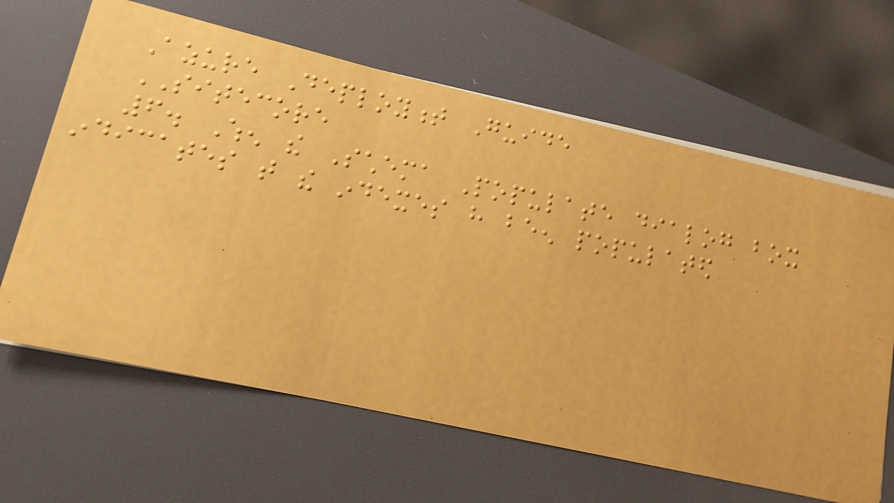Azure Deployment Guide
SITECORE
6. When the Schema Populate dialog box
indicates that the indexes have been populated
